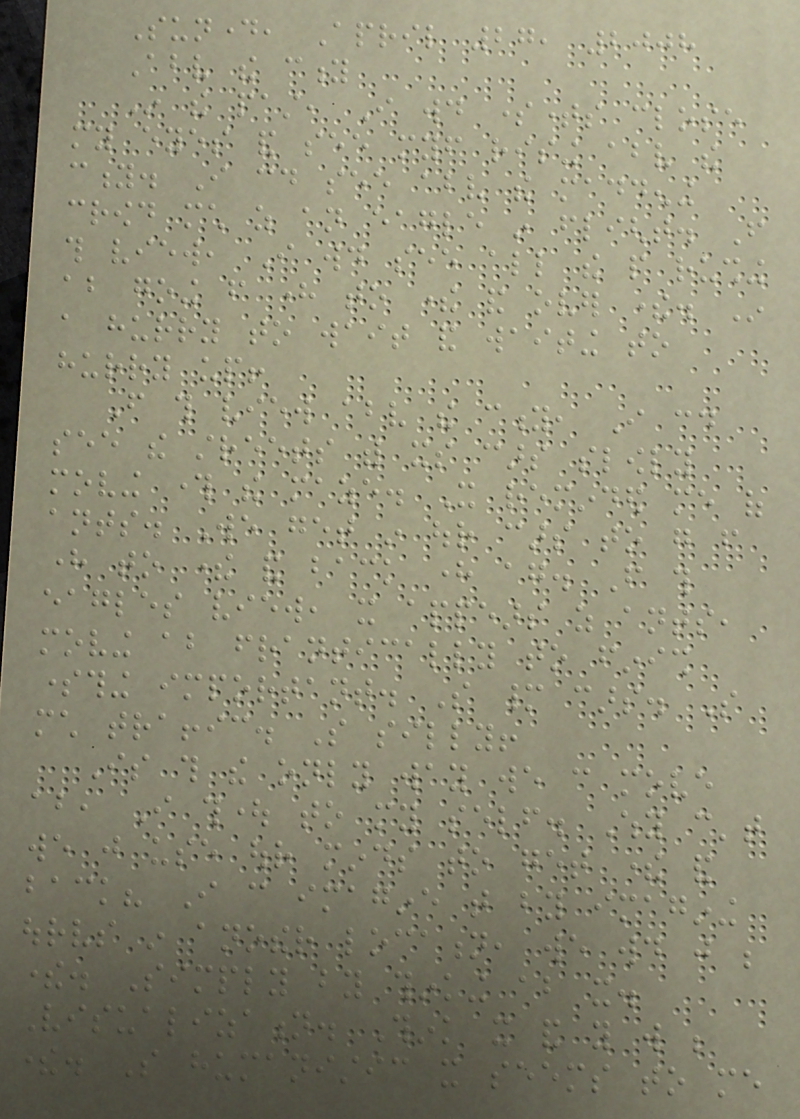Sunday, April 27, 2008
Above the city
In the past, I would sometimes close
my eyes and see myself rising above the
city. I could see above the maddening
crowd much as an eagle in flight. From
this view, I would see all the people rushing
about going from here to there and over there. In
a hurry to wait and waiting to
hurry up!
From this view above the city, I could
see the streets with its cars slowly
moving through the maze. It reminded me of
ants. We get in our cars to go from
here to there and back here again. From this
eagles view, it appears as ants,
moving about frantically to finish
something important. So many cars. So
much traffic. So silly!
Is this the only way we can move
about, I thought to my self. Why can't
we just use our minds to get there and
back? I can imagine that by imagining
ourselves in another location, we would just be
there. Simply by thinking about it.
Visualization. Think it and you will be
there. So humanistic it seems to me
